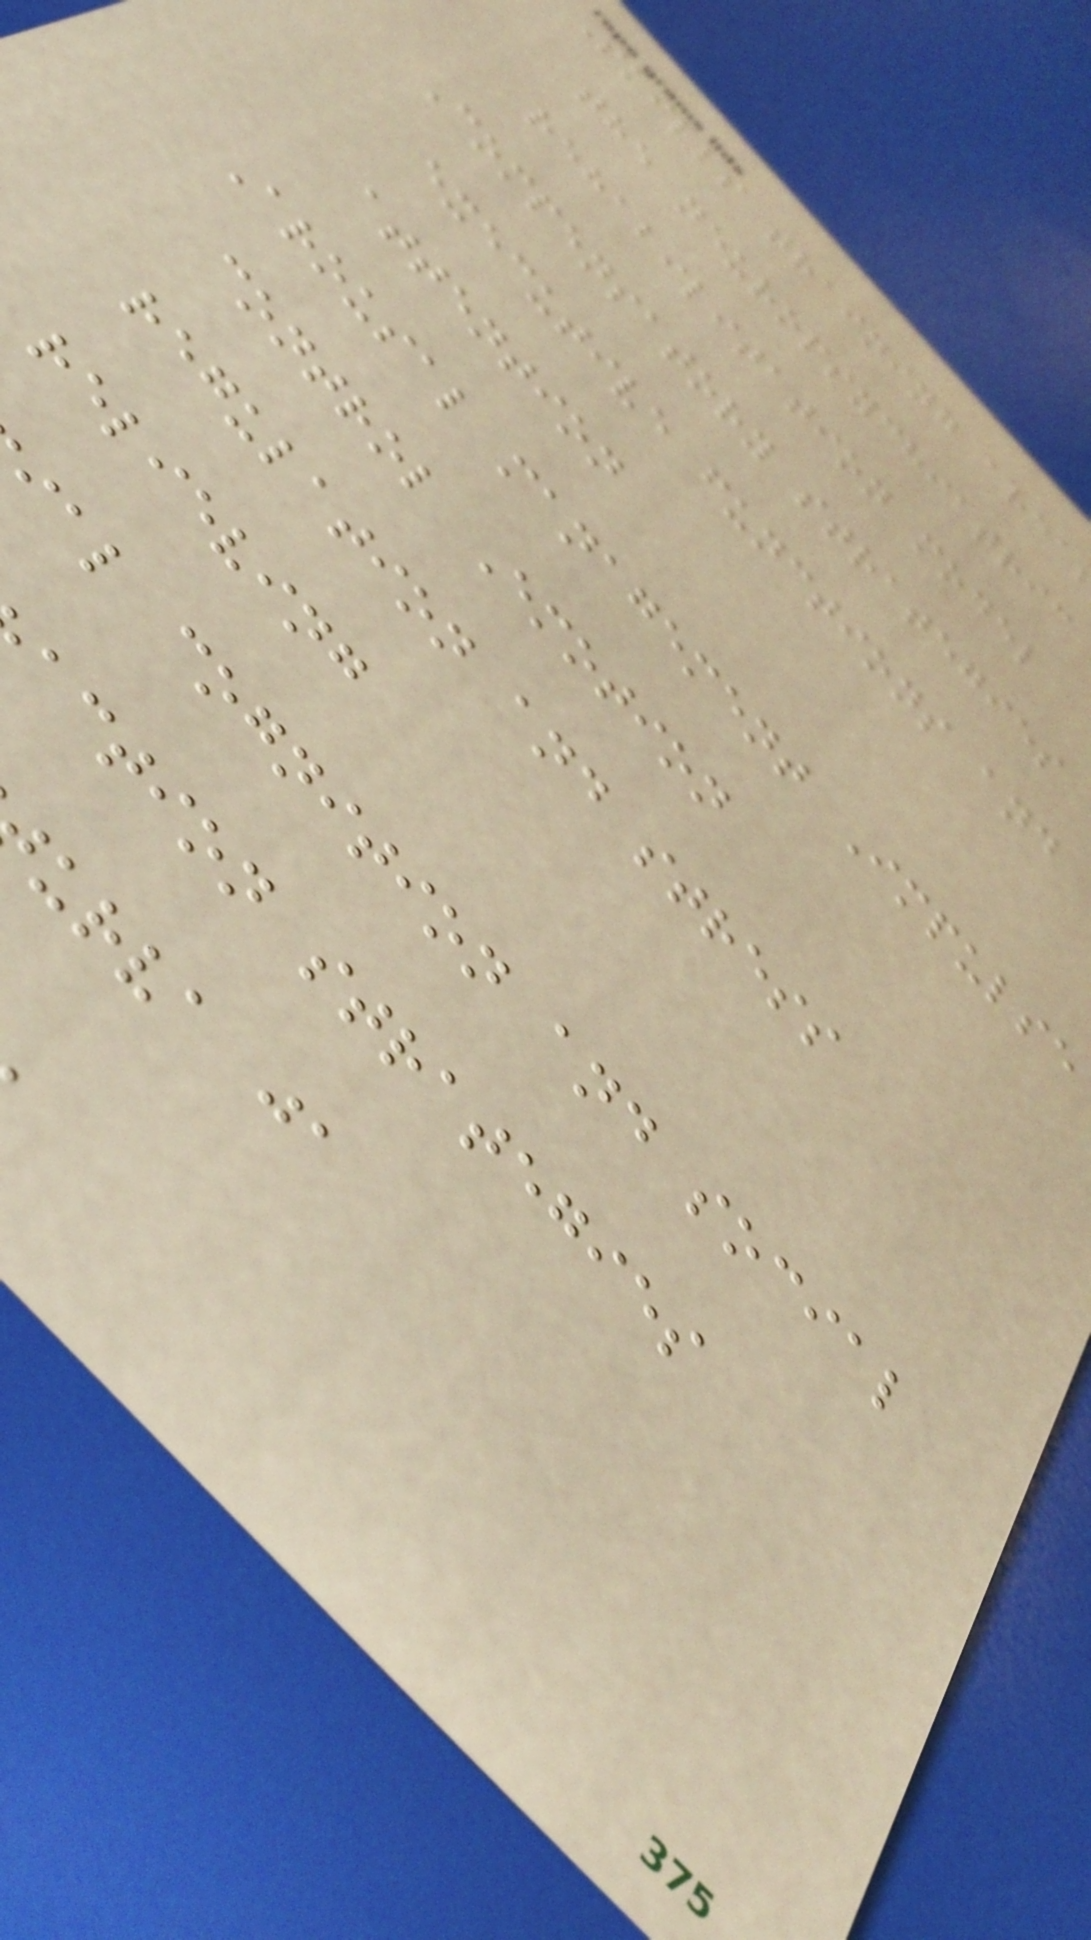Skills training area
the neuropsychiatric
rehabilitation model
Compensatory strategies
executive functions and
attention
Arousal management Impulse
control Emotion
regulation and stress
relieving
ial cognition and social
action strategies
urva ja
